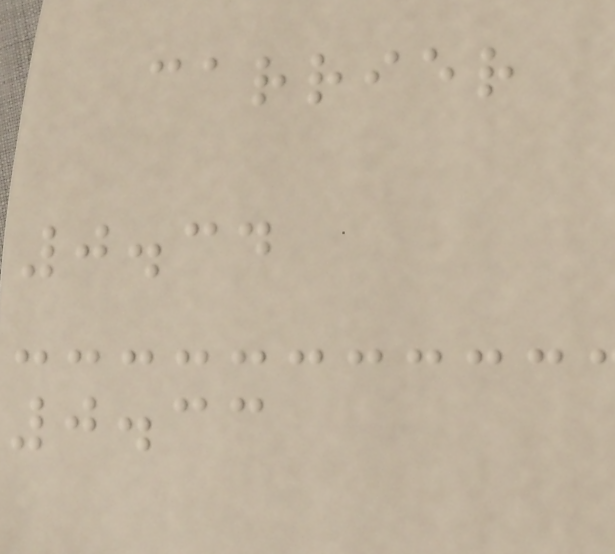carrier
0.34
0.33
